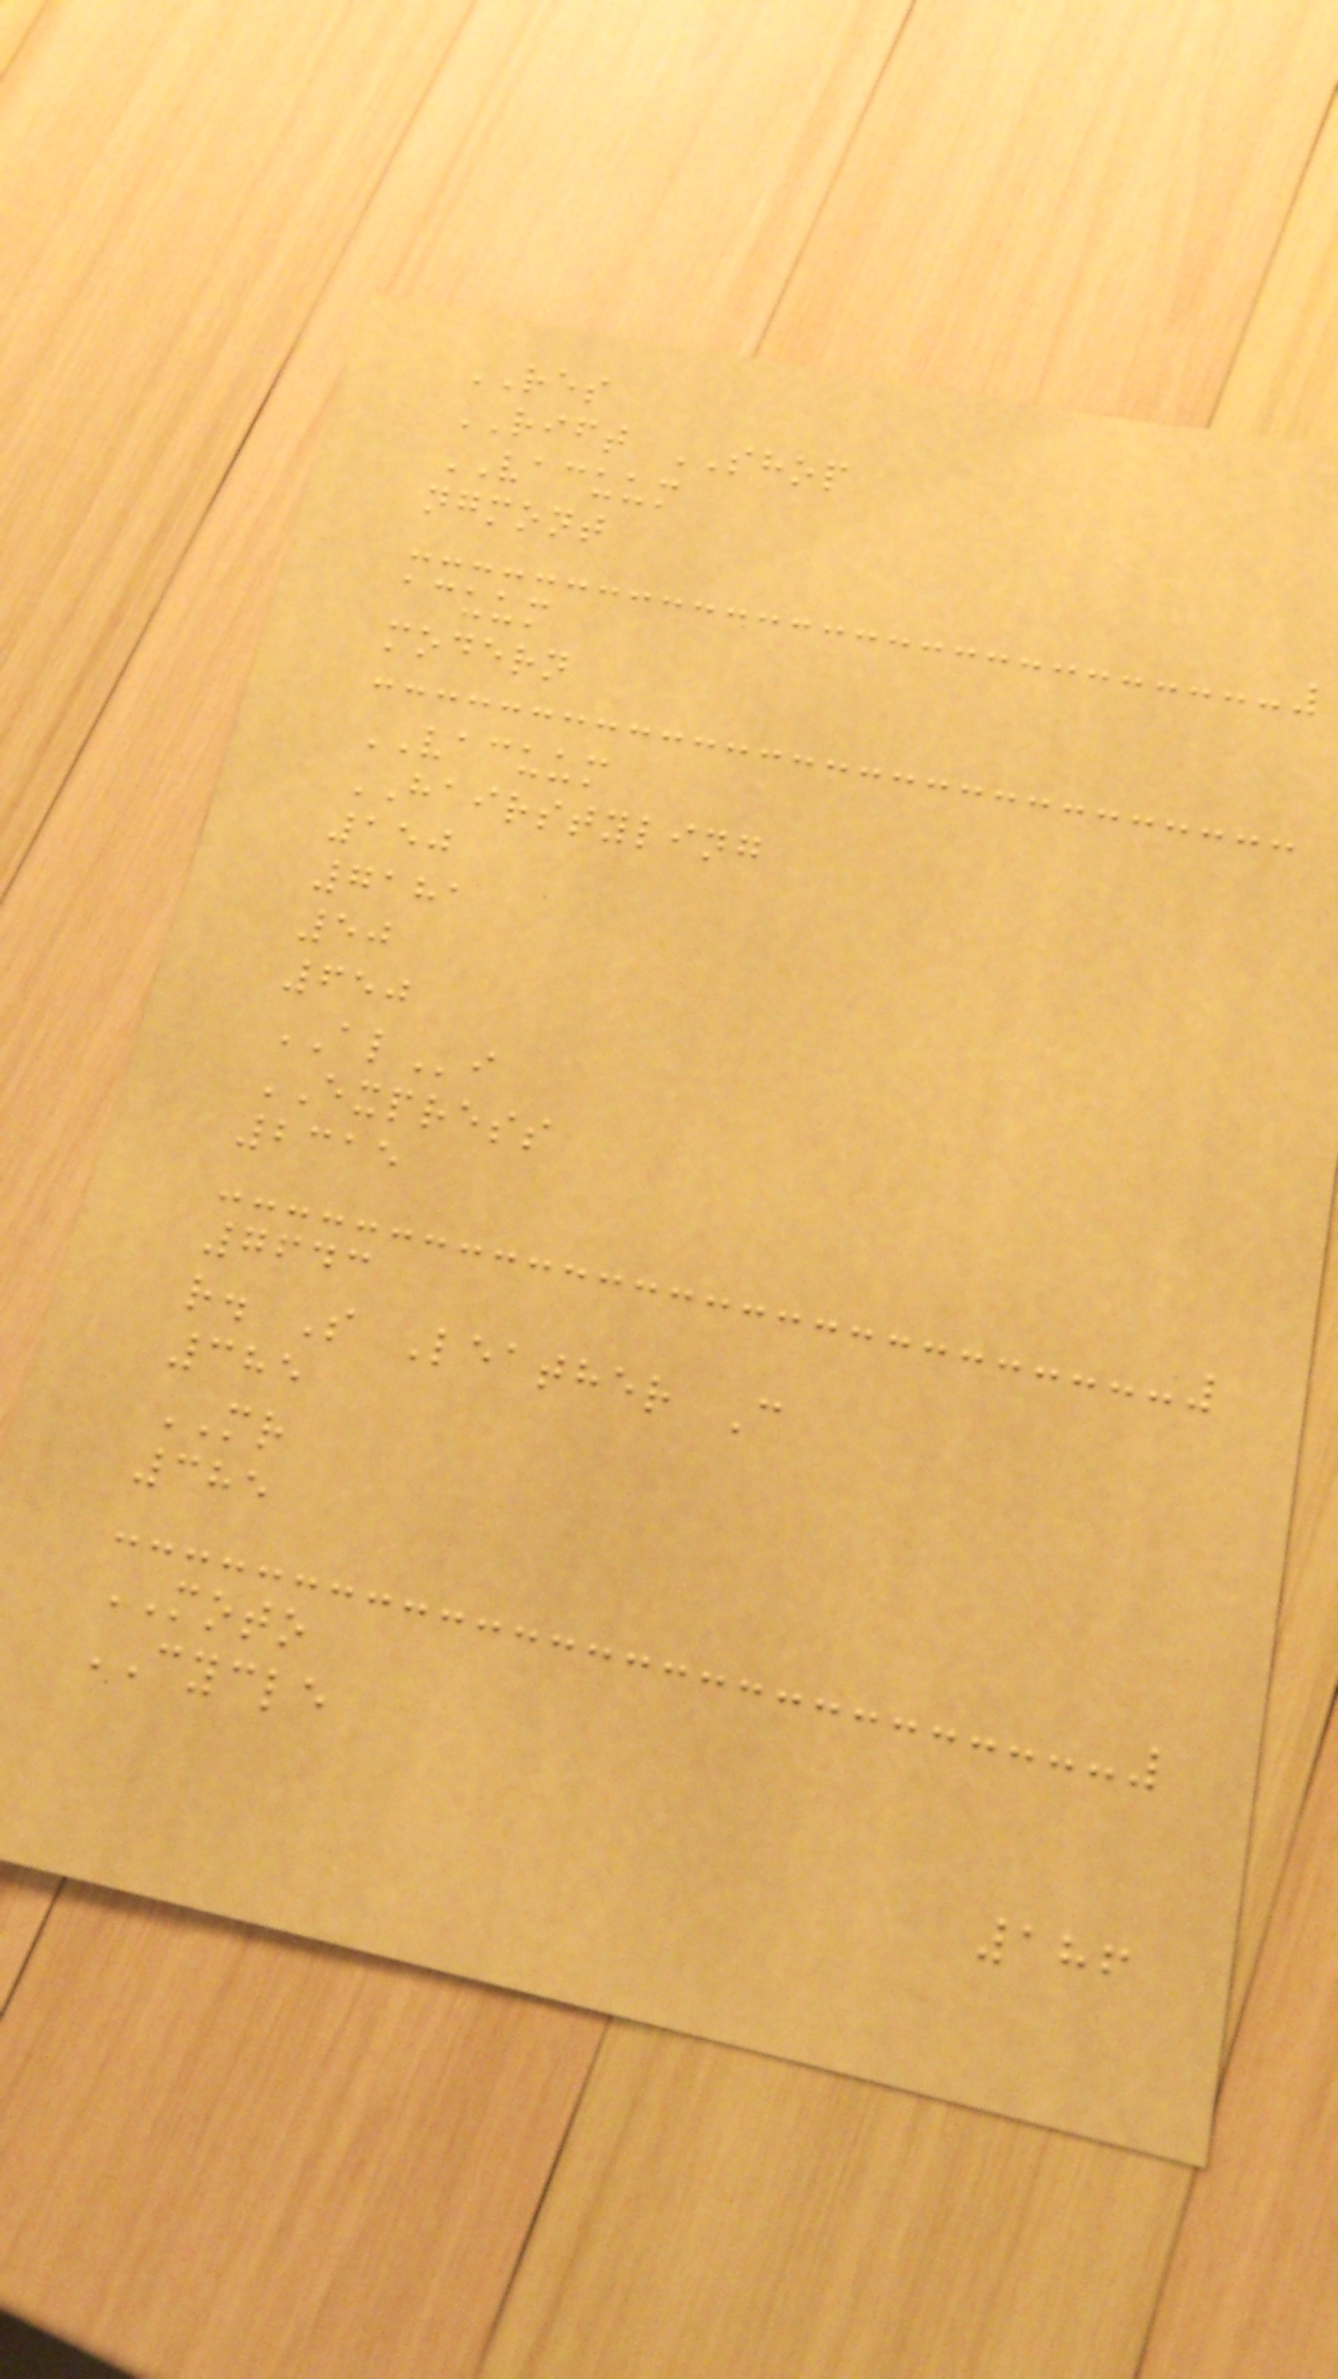RES
RIFT SHOP
VACUUM
ngmont
acuum
modern
VACUUM
HAIRSTYLING
150
7181
50
650
ALi
EXPRESS
2315
7643
r. S Leather C
385
MR
385
MOTO
CYCLE
186
